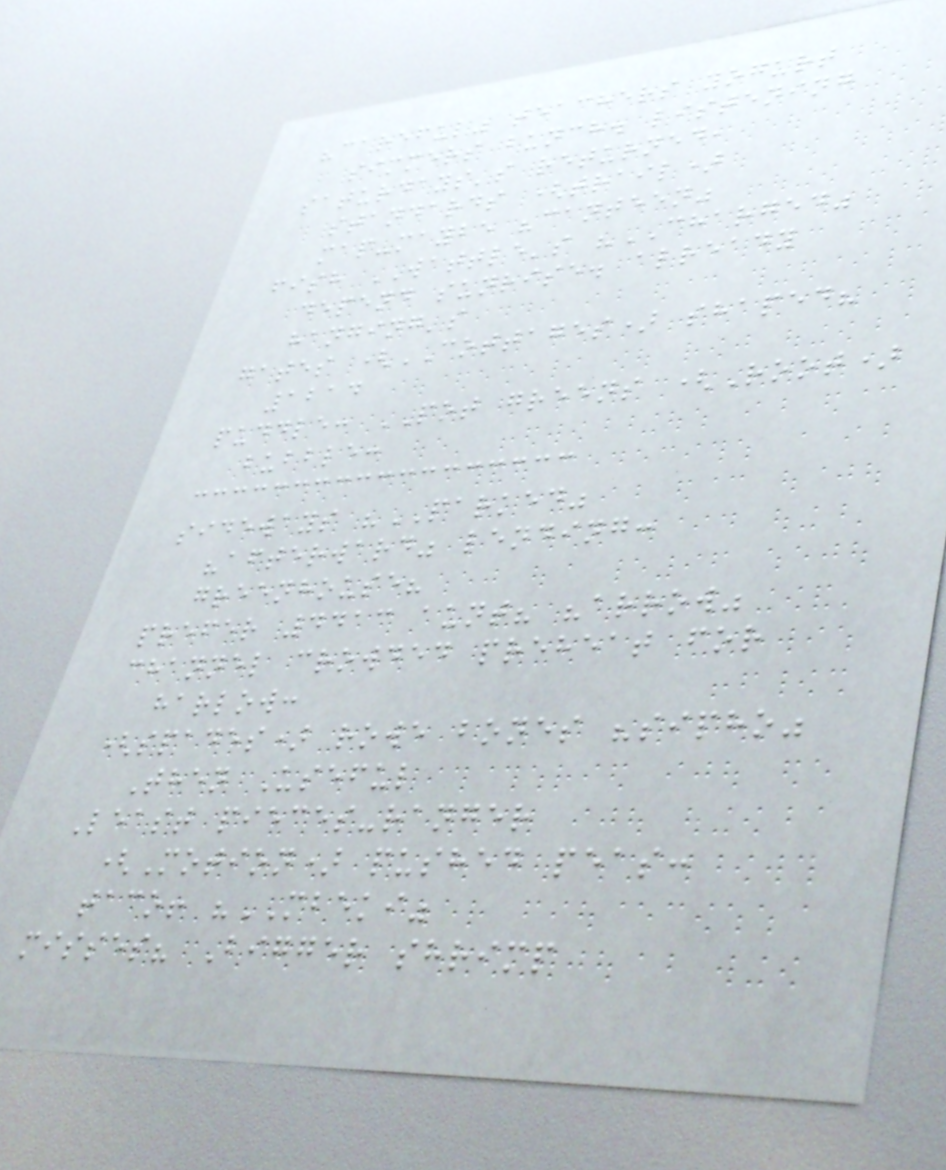"careful" teachers yogurt
simmers bunch. listening
saturdays's returned,
standards (trail)
map-maybe "canteen"
fish WATTLE's "CHARGED"
depend sunrise. already
hanging's
gates (COTTAGES) shaped?
1214
puddle: POT greens (Root)
bubble:
sideways "PARKED"
"afterward" lending:
greenhouse?
prefer 4413 aunt? "arrow"
channel crowded preheat for
harlow:
(spades) rowe bones "sipho"
Then Useful
Least pieces-ranger
(Motion) pushed peas:
taco! "MBEKI"
misses? Bigger shrimp
